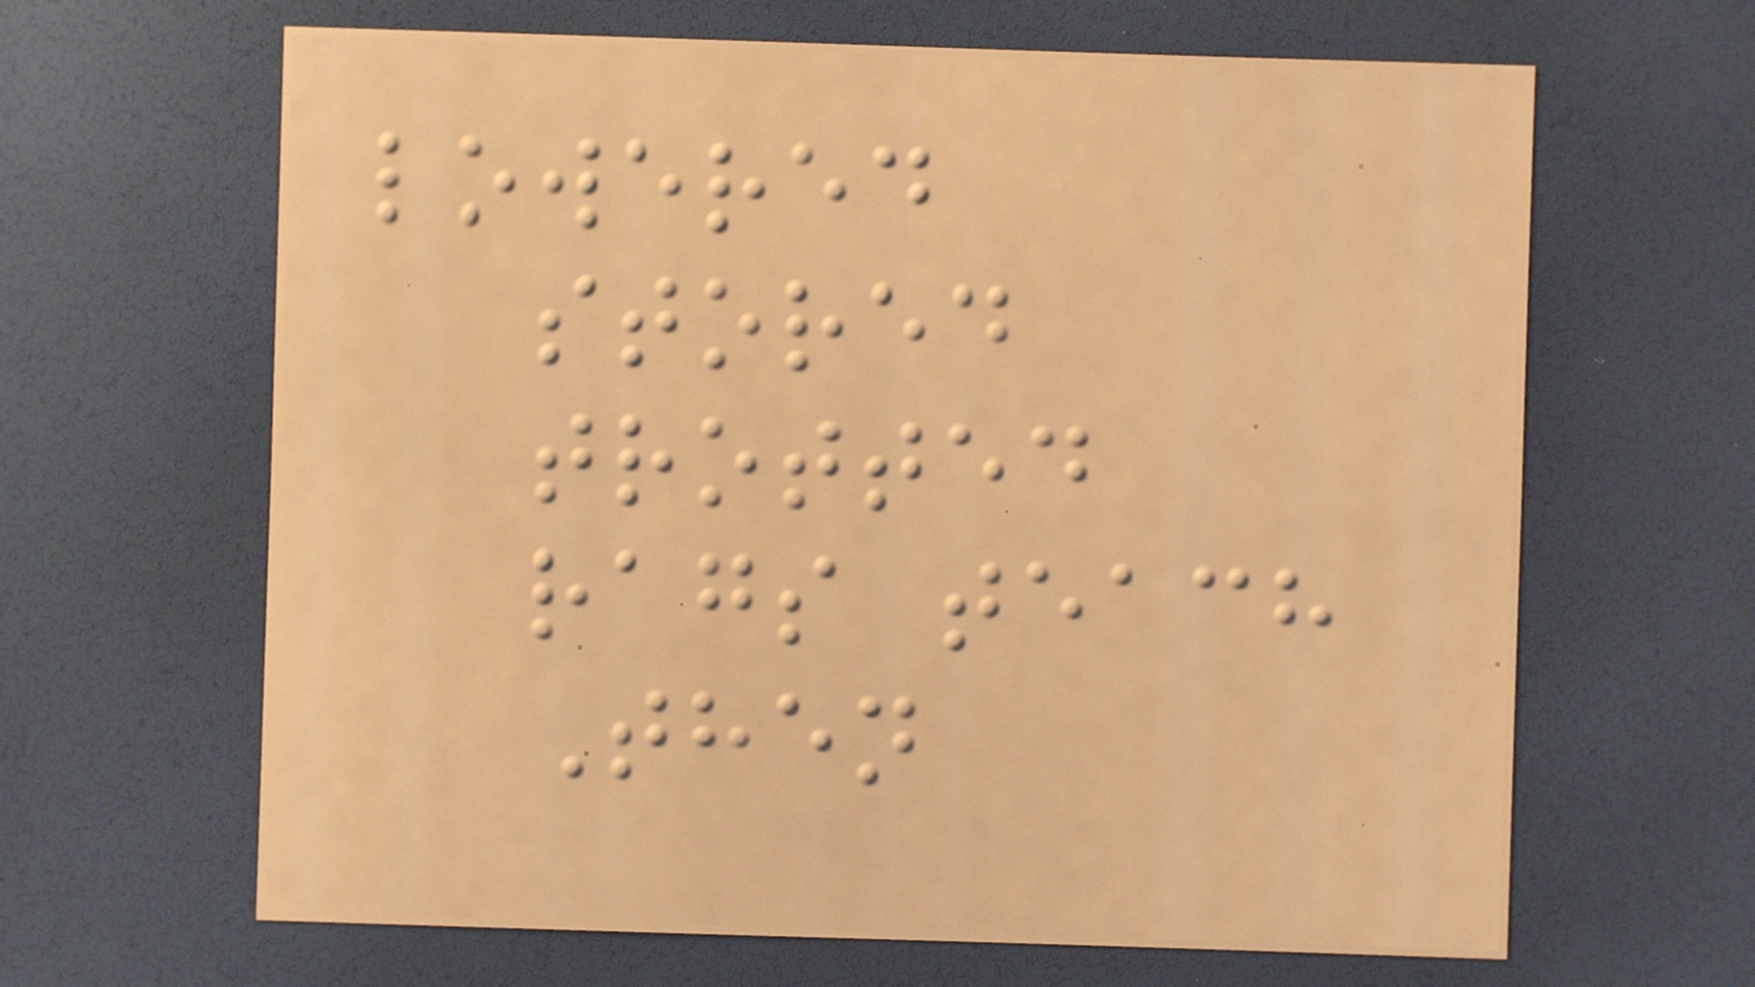lowered
stored
trotted
rags teach
Then
